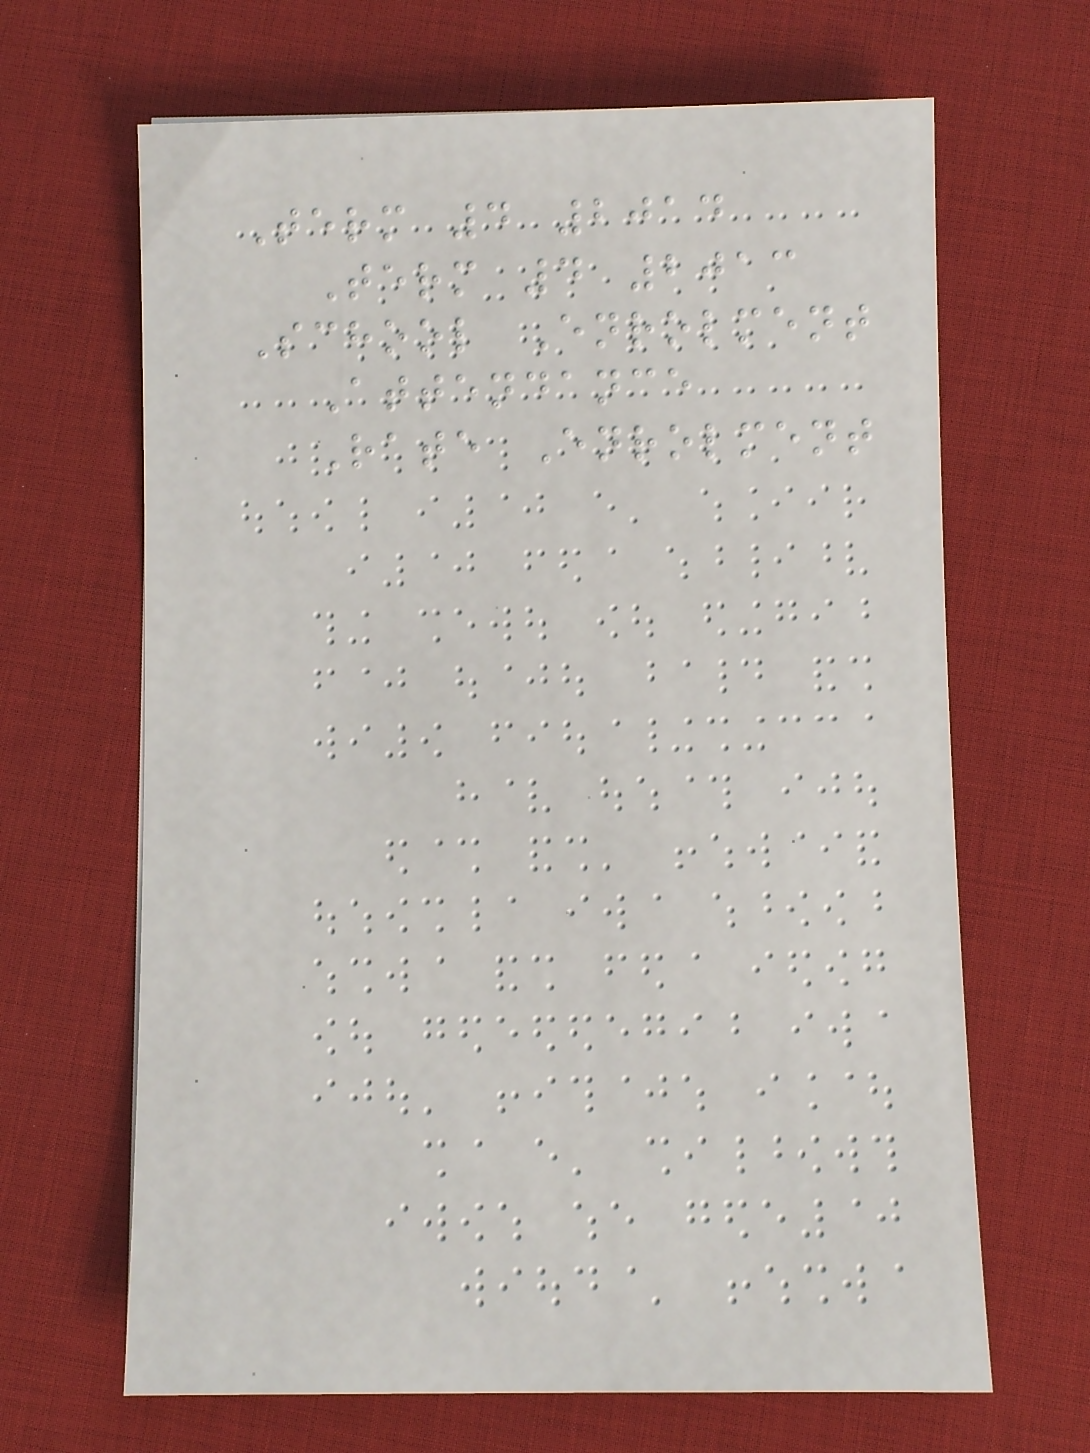Term 4 2014
Term 4 2013
School Enrolment
Attendance
Rate Enrolment
